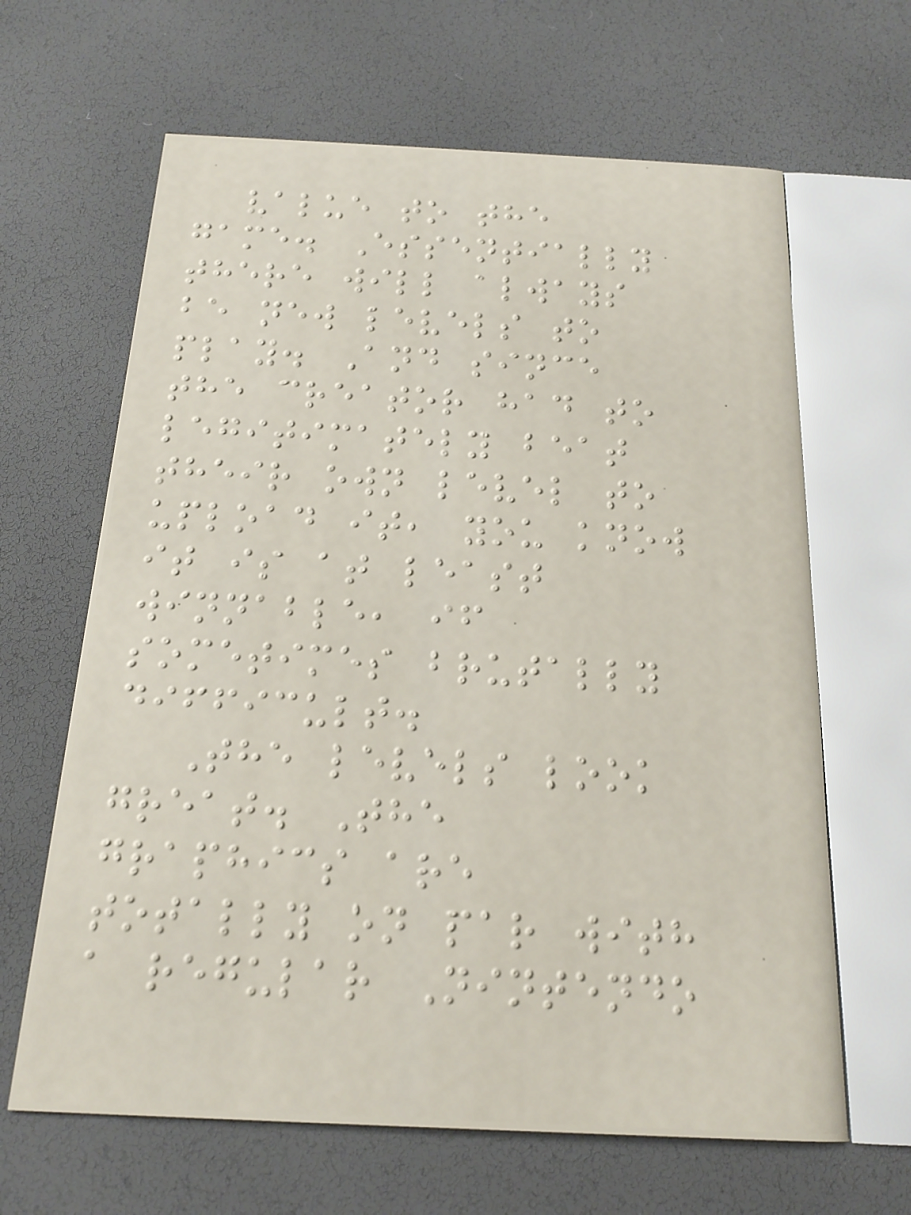value to the
game. Essentially
there will always
be new levels to
play. And since
the creator had to
legitimately beat
their own level to
upload it, you know
it is at least
winnable, if
sometimes brutally
difficult.
The levels look
great. The
graphics are
totally on par with
a regular Nintendo
